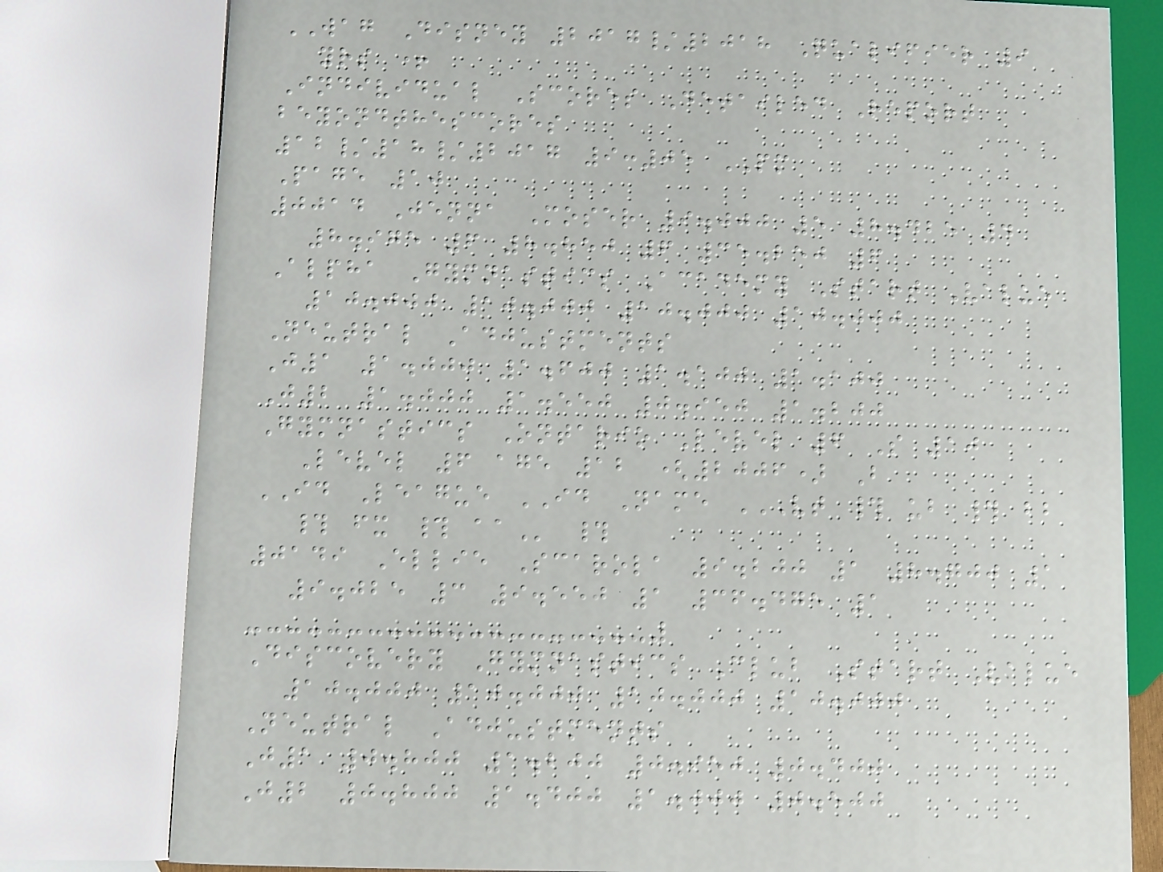WAG Disney 2017/2018 Qualifier 9
yrs +
Individual Scores Detailed Report
beyondthescores
12/18/2017 9:05 PM
Page 10
0014 Jenna Moser 9.000 5 8.425 4
8.975 6 8.850 6 35.250 6
Alpha Gymnastics Academy Start Value
10.000 10.000 10.000 10.000
Neutral Adjustments
J1 1.000 1.600 1.100 1.100
J2 1.000 1.550 0.950 1.200
Gymnastics Ontario Level 6 S 10
Level 6 age 12 (2006) B
ID League ID Name VT # UB # BB
# FX # AA #
0149 Ellie Scarola 9.200 1 8.700 1
9.025 3 9.550 1 36.475 1
Discovery Gymnastics Club Start Value
10.000 10.000 10.000 10.000
Neutral Adjustments
J1 0.800 1.200 0.950 0.400
J2 0.800 1.400 1.000 0.500
